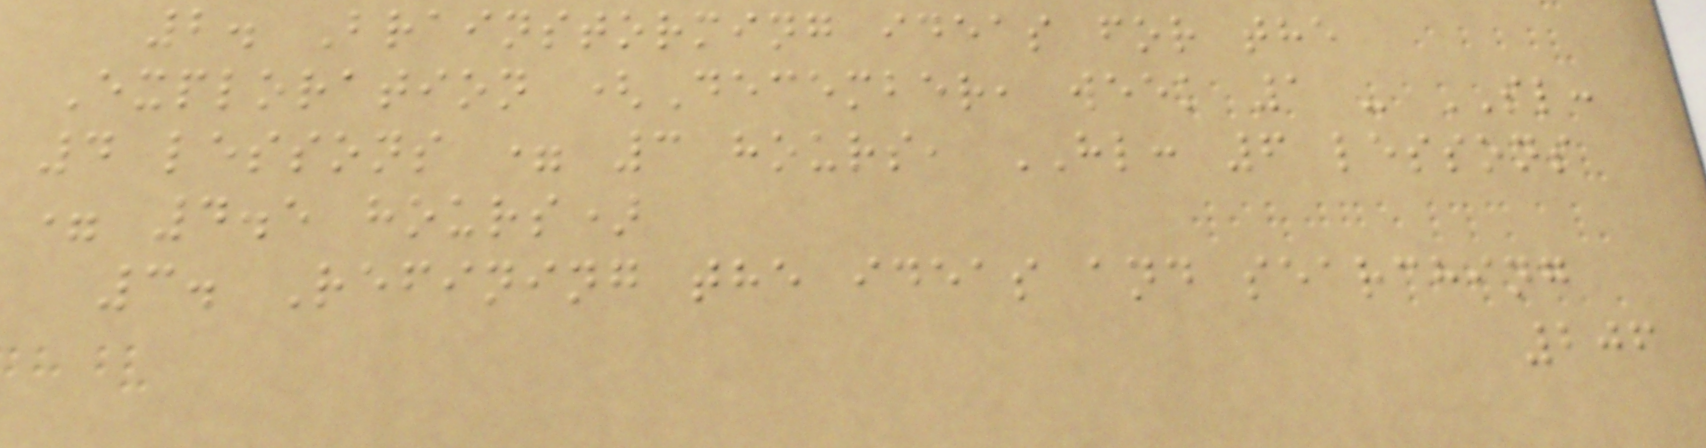2. Brainstorming ideas for the
Exploration (December, week 1 - SL:
4 lessons = 3 hours, HL: 6 lessons
= 4.5 hours)
3. Refining the ideas and searching
206
